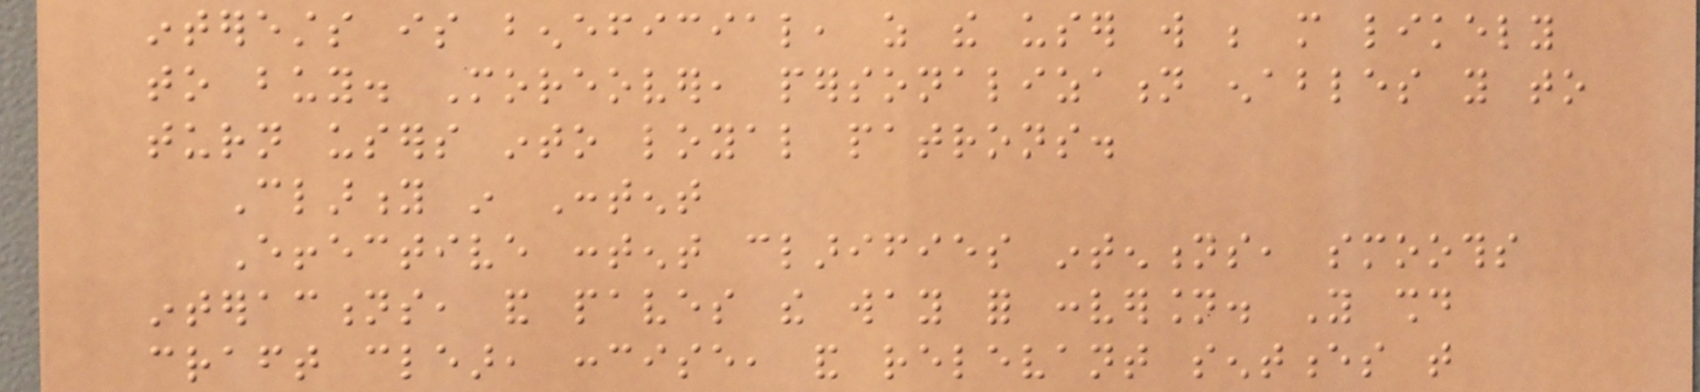interests is beneficial, as the user will be more likely
to buy. Moreover, personalization enables you to
turn users into loyal patrons.
Clarity in Content
Effective content clarifies intentions, smooths
interactions, and paves the way for conversion. You should
craft clear, concise, and relevant sentences that
